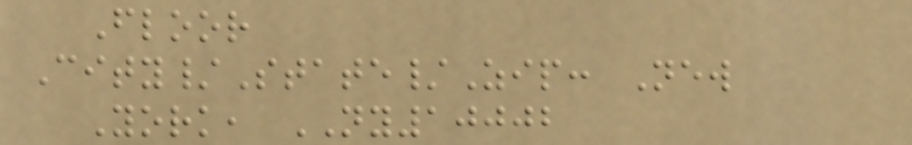Floor
City/State/Zip: New
York, NY10002
